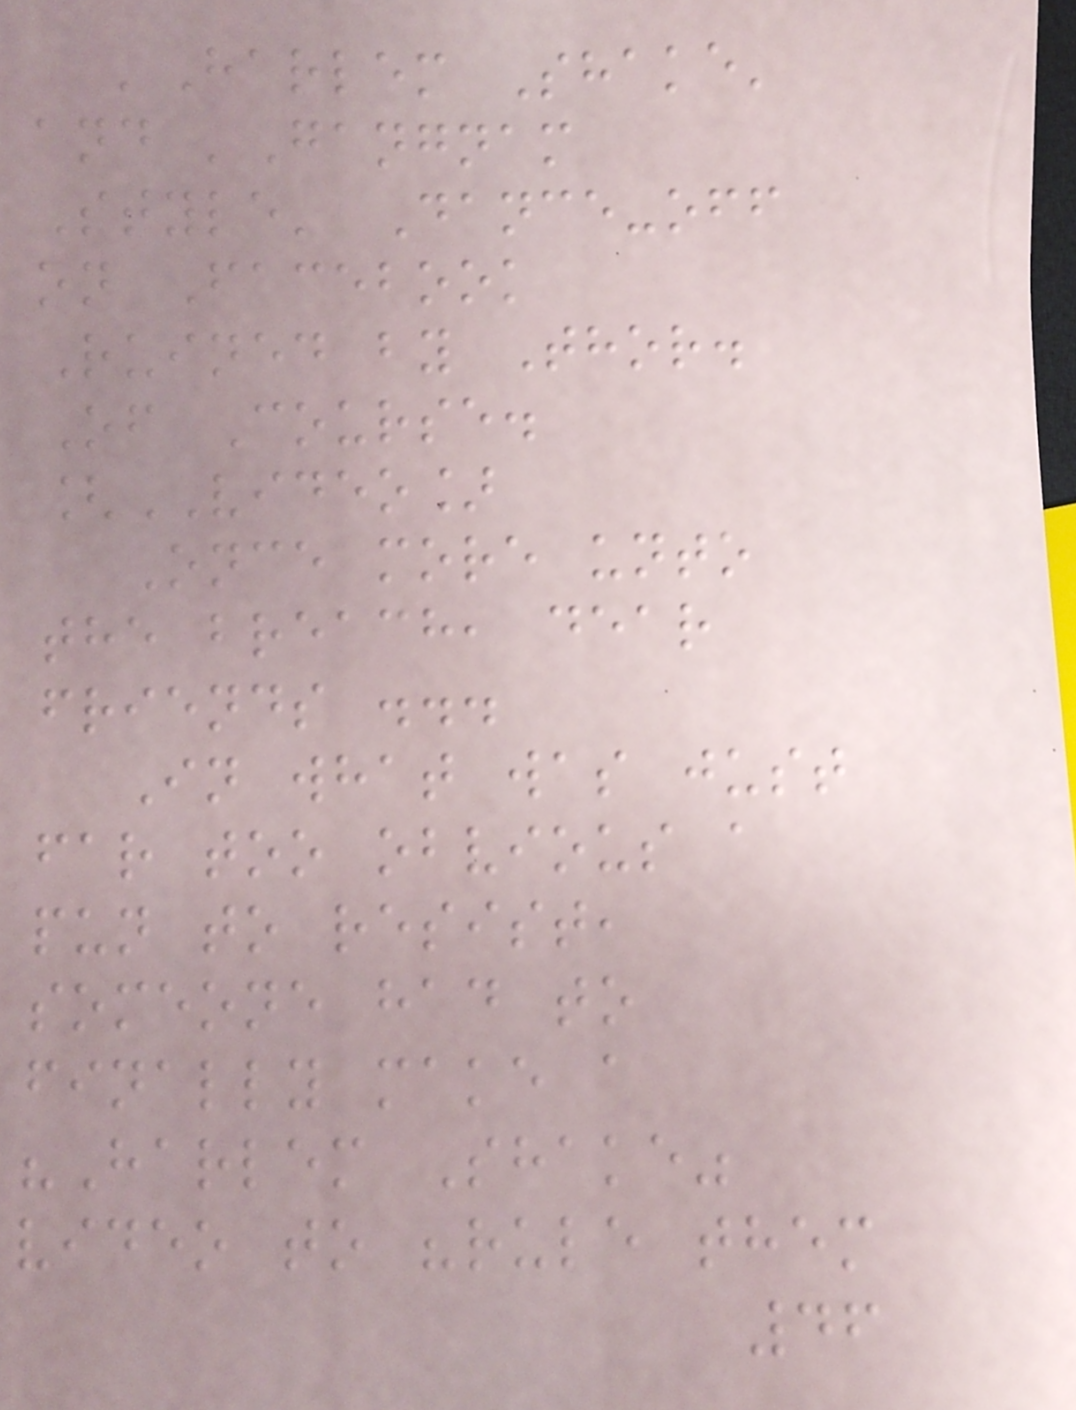'Harlem Shake'
and 'Gangnam
Style' Dance-off
on Facebook
Ruined by Thor.
Of Course.
[VIDEO]
Once more unto
the breach, dear
friends ...
In what was just
far too obvious a
pun to resist,
someone had to
finally make a
"Harlem Shake"
video to "rule them
46
